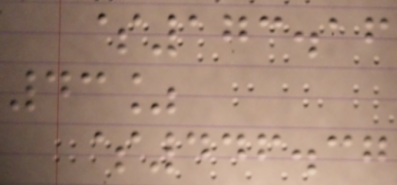$173.16
43%
$446.37
